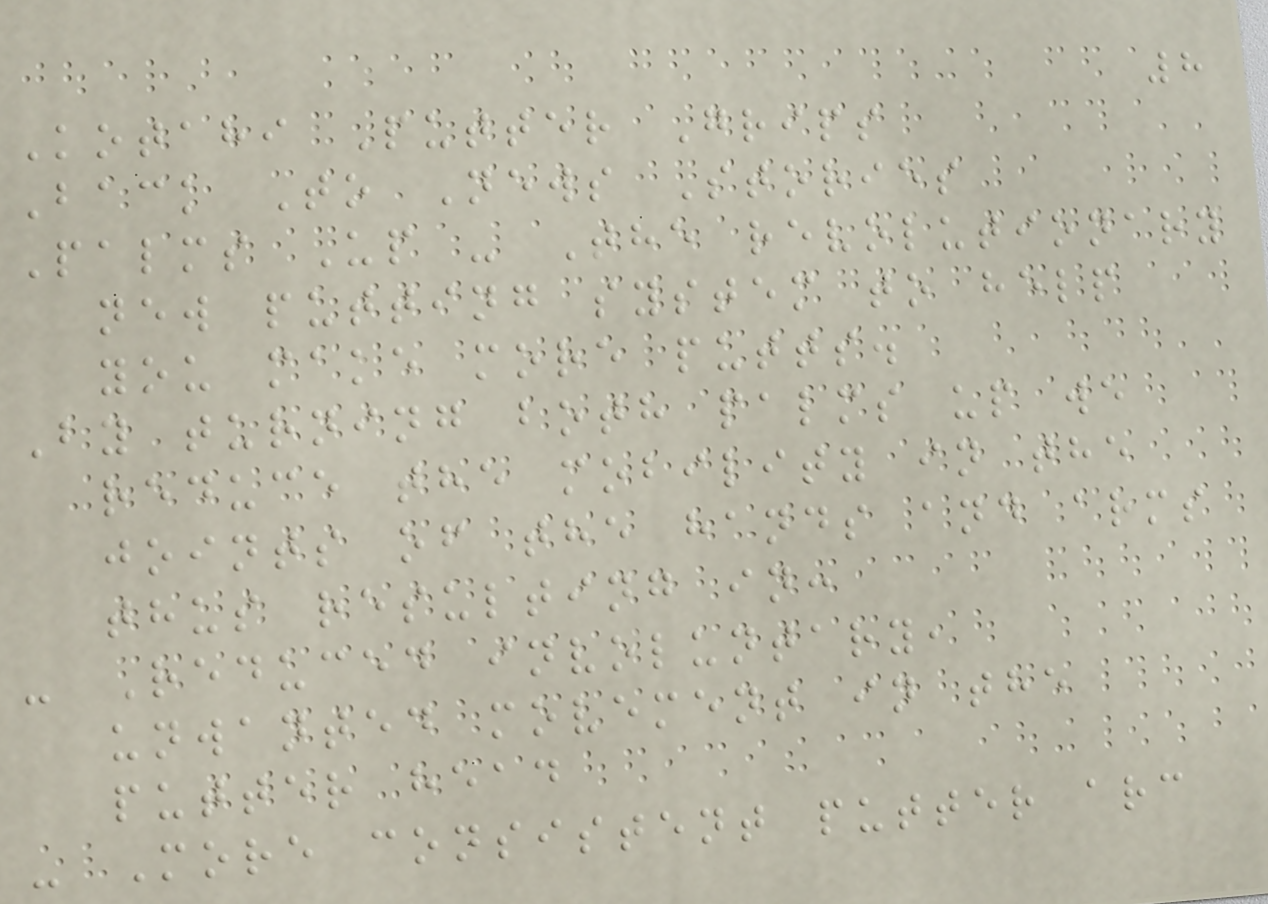8
Kotahi Putter Grips
Back To News Stories
Palms Up - The revolutionary
new putting system to help
you make more putts.
By turning both palms up we
reduce the mobility in the
joints of the hands and arms
thus resulting in:
- Reduced involuntary,
unwanted movement in the
putter head
- More consistent putter arc
